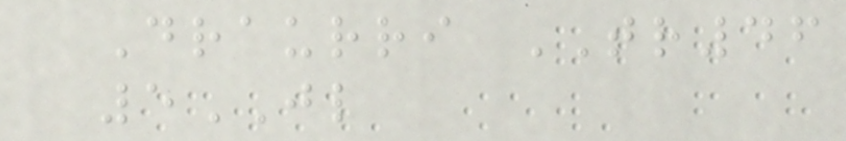Draurri TR46
5JL
